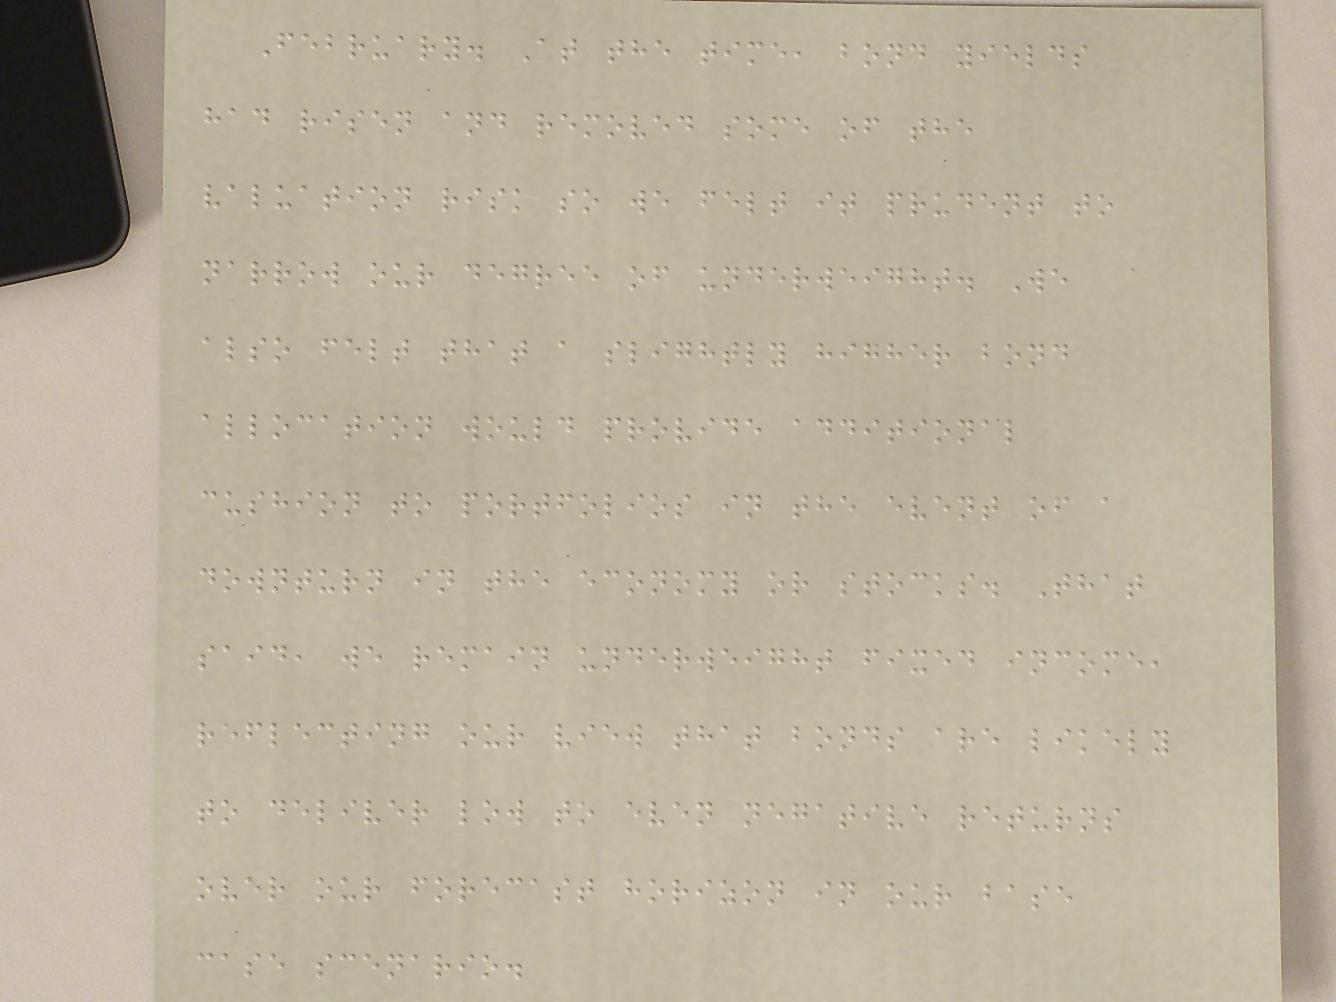February. At the time, bond yields
had risen and removed some of the
valuation risk so we felt it prudent to
narrow our degree of underweight. We
also felt that a slightly higher bond
allocation would provide additional
cushion to portfolios in the event of a
downturn in the economy or stocks. That
said, we remain underweight fixed income,
reflecting our view that bonds are likely
to deliver low to even negative returns
over our forecast horizon in our base
case scenario.
